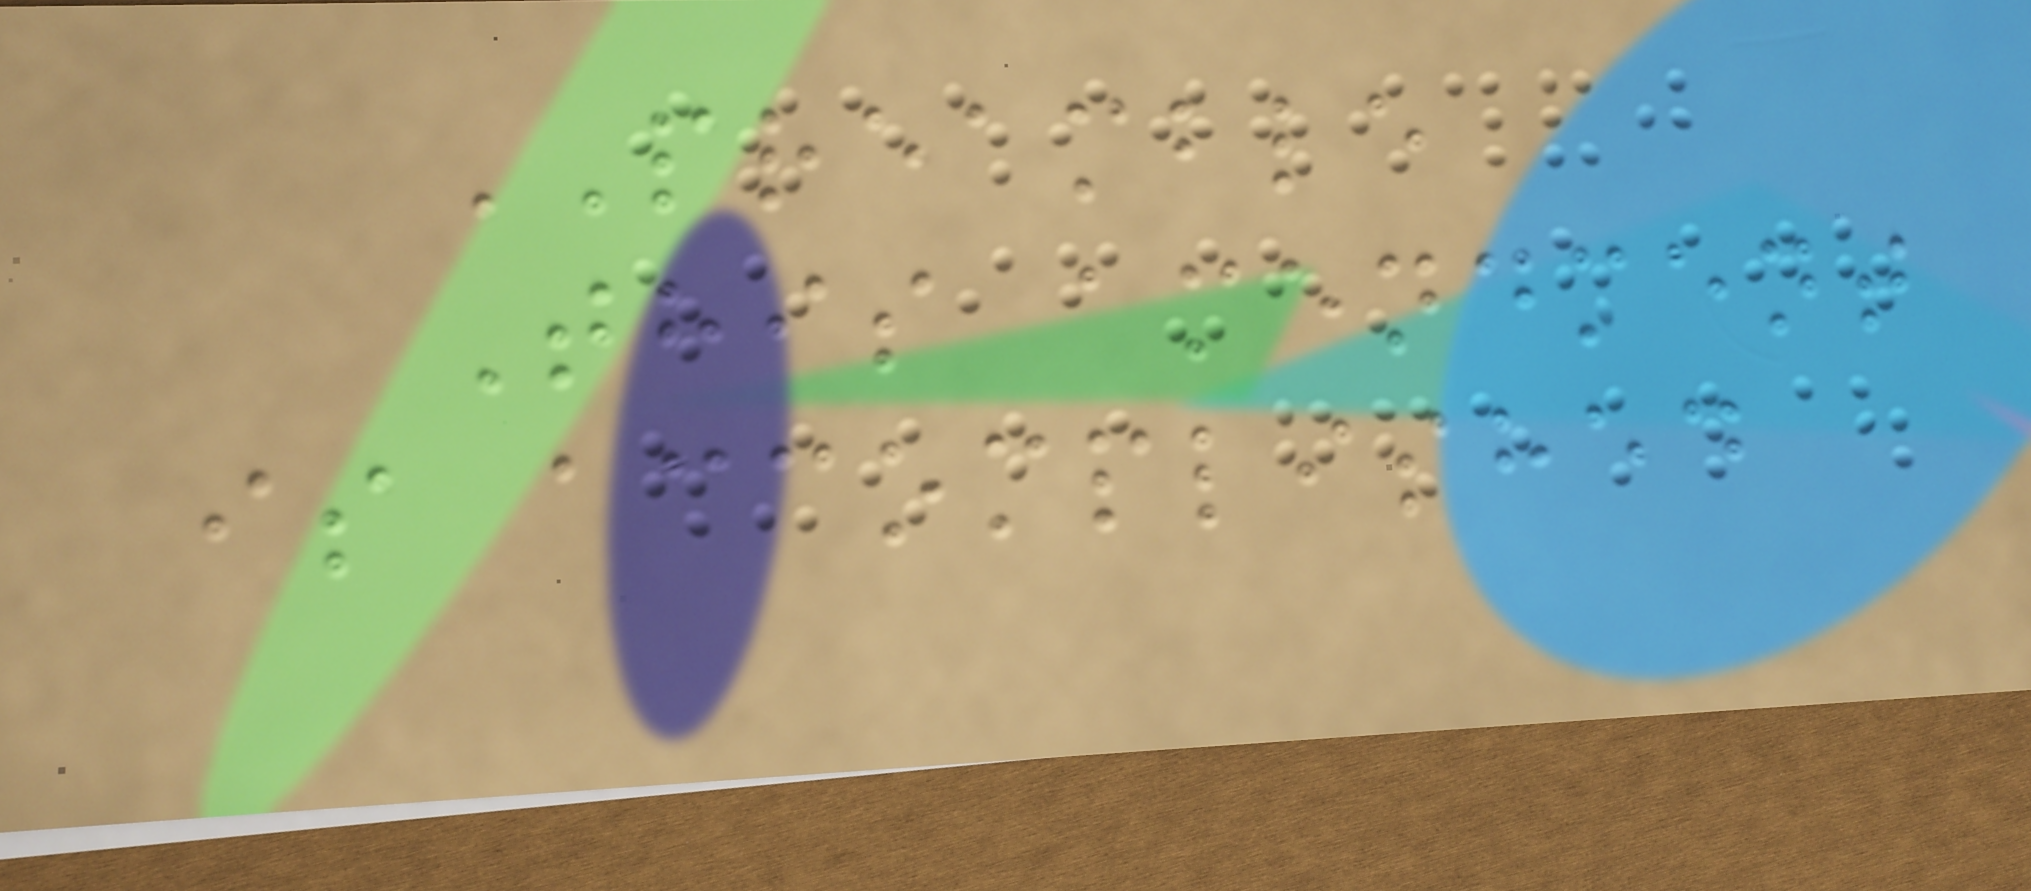PREAMBLE
This amendment
is accomplished
